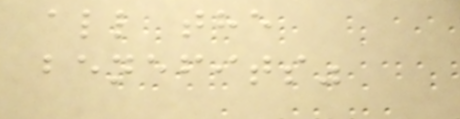all the
benefits"
